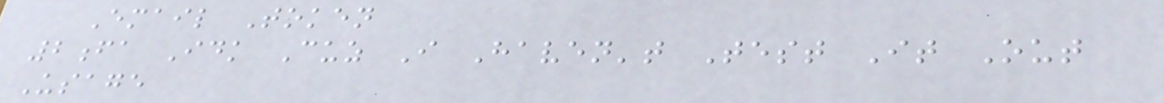Email Token
2fa Idk Cuz I Haven't Test It Out
Usage
